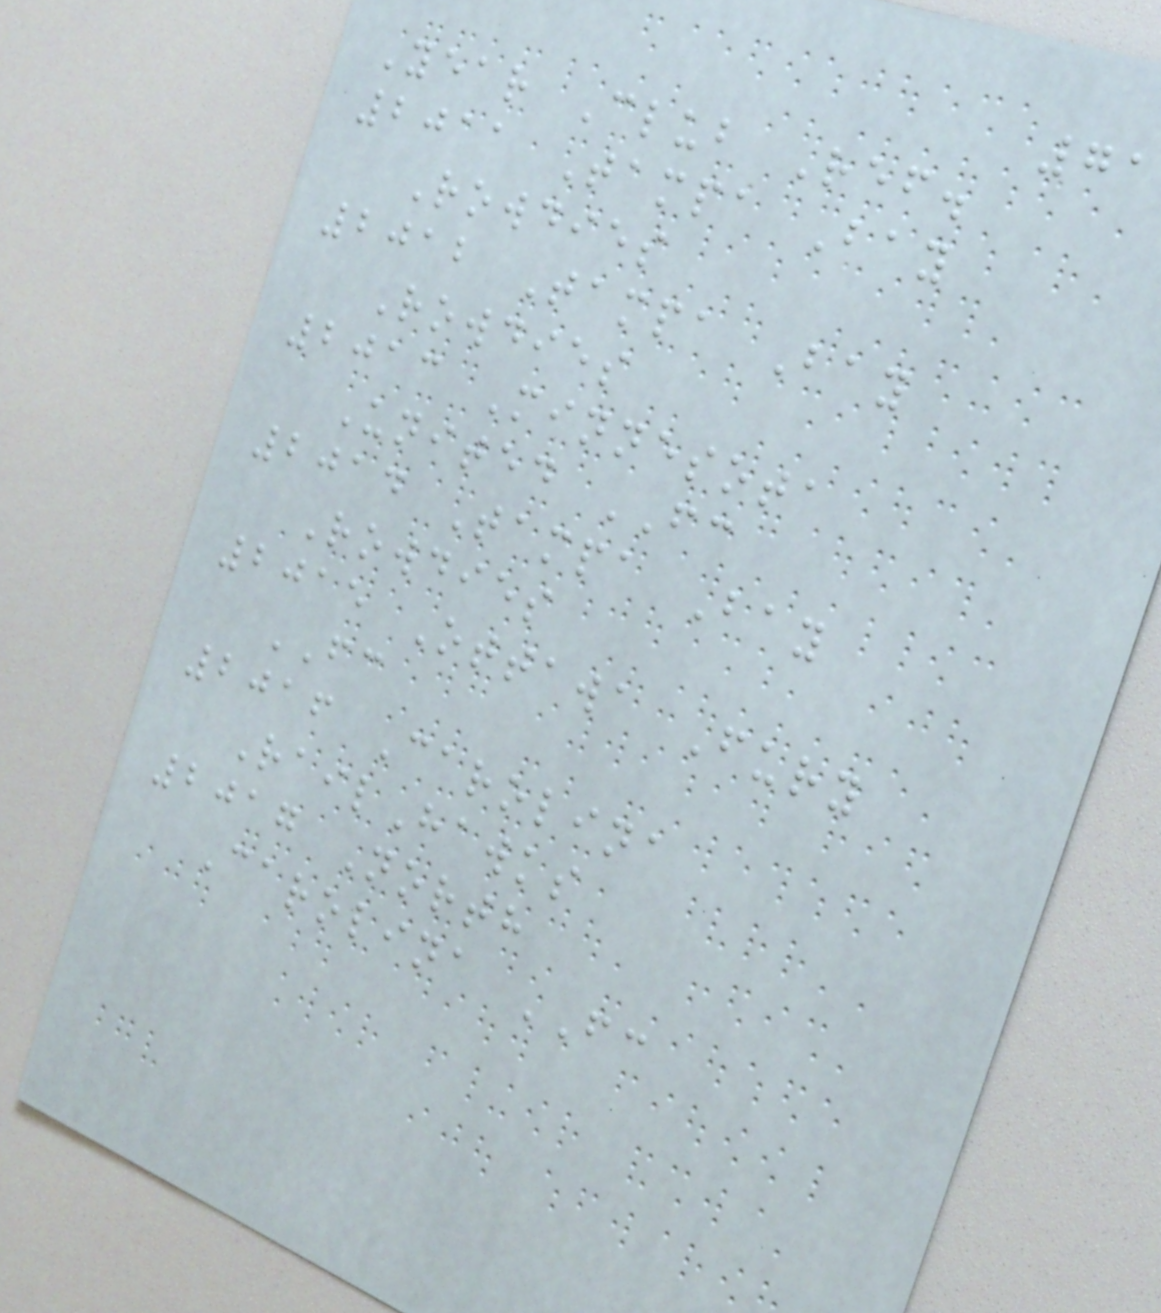71
Year Club Ref.
2011 Tampa Bay
Rowdies
2012 Tampa Bay
Rowdies
2013 Minnesota
United FC
2014 Tampa Bay
Rowdies
2015 Ottawa Fury
FC
2016 Carolina
RailHawks
2017 North
Carolina FC
